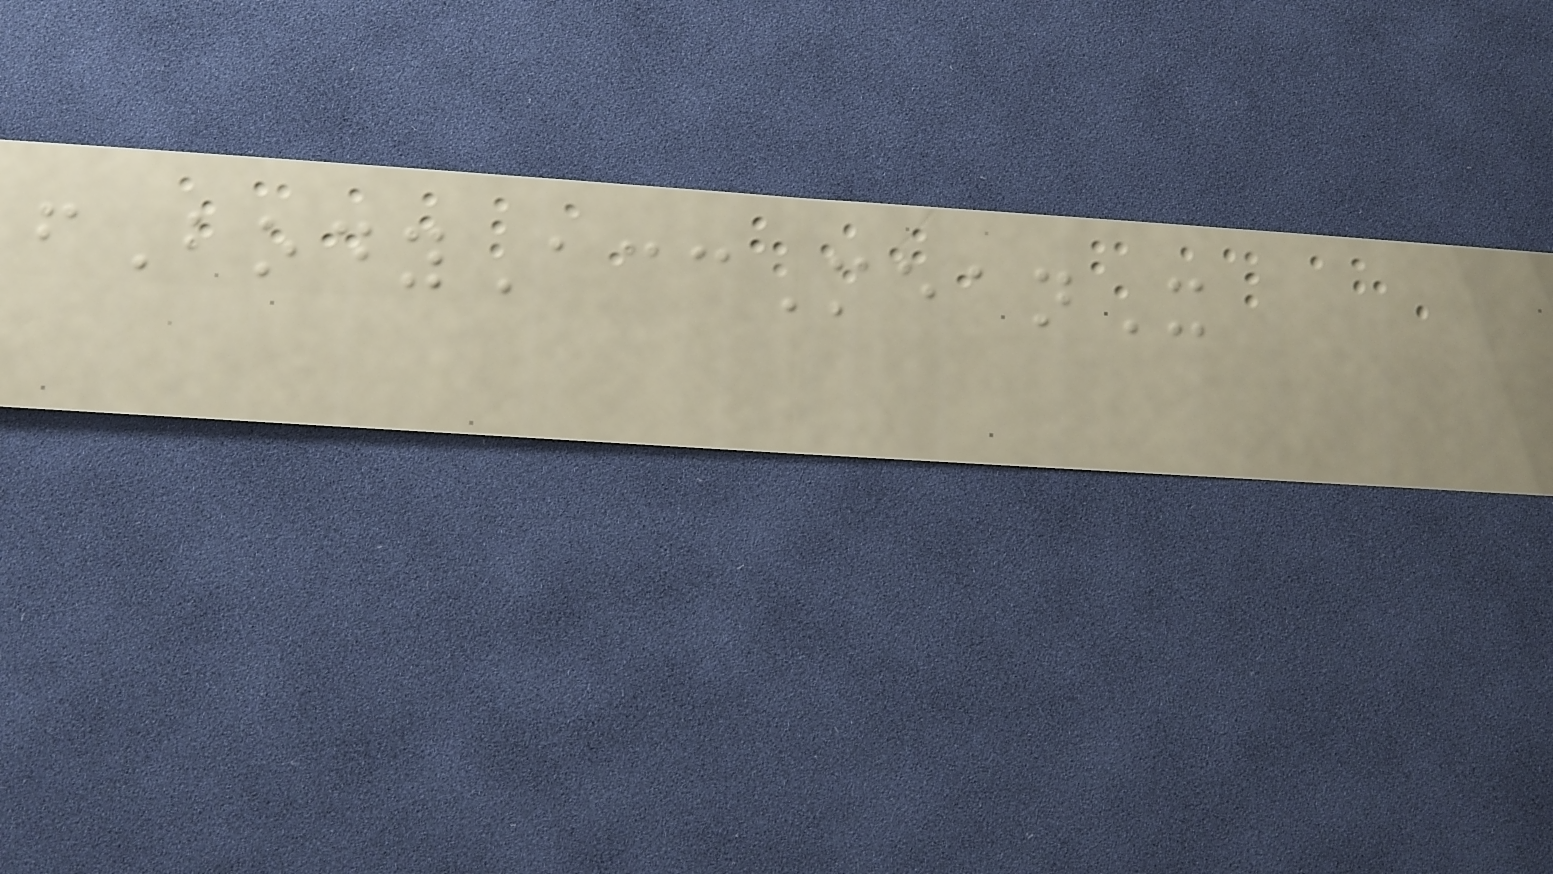fBodyAccMeanX
